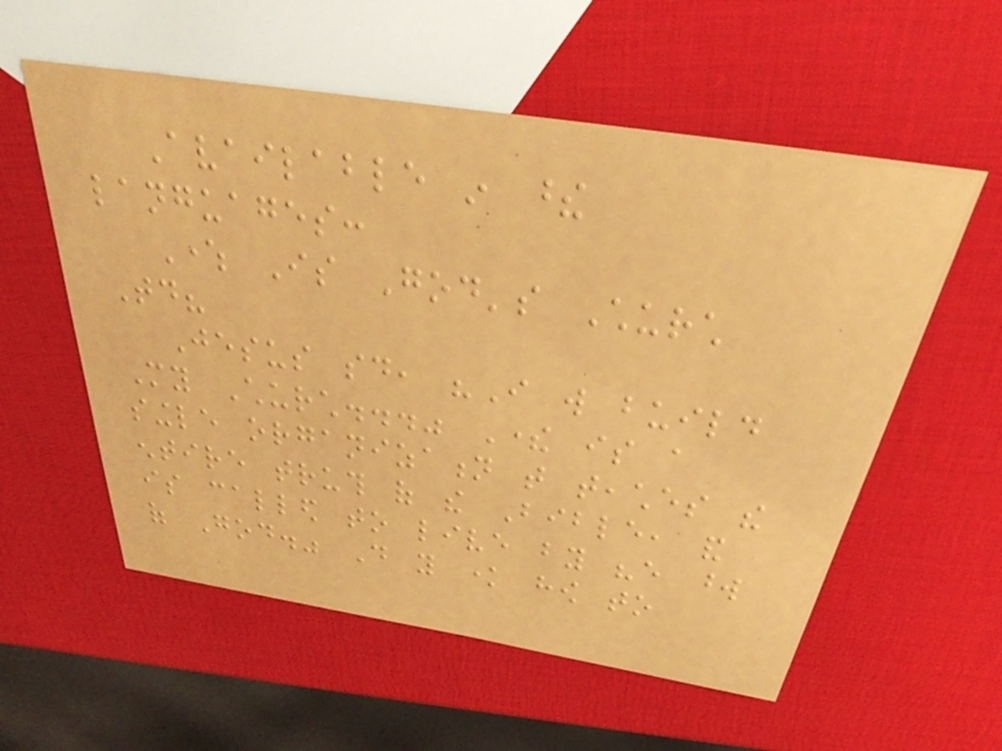Available in these
languages:
Where Is God's Church
Today?
Jesus said, "I will build
My Church..." There is a
single organization that teaches the
entire truth of the Bible, and
is called to live by "every word
of God." Do you know how to
